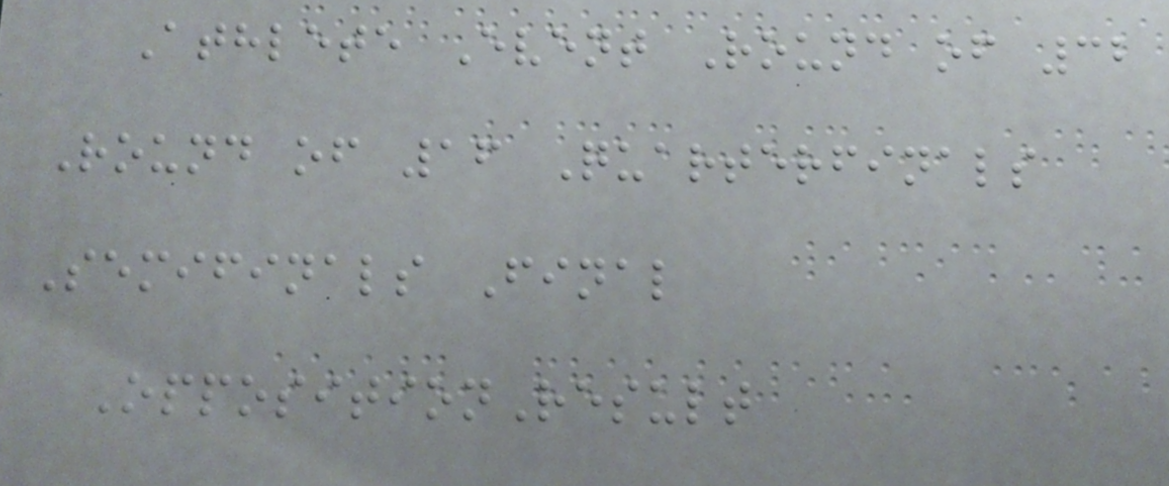Athlete Event Round of 32
Round of 16 Quarterfinals
Semifinals Final
OppositionResult
